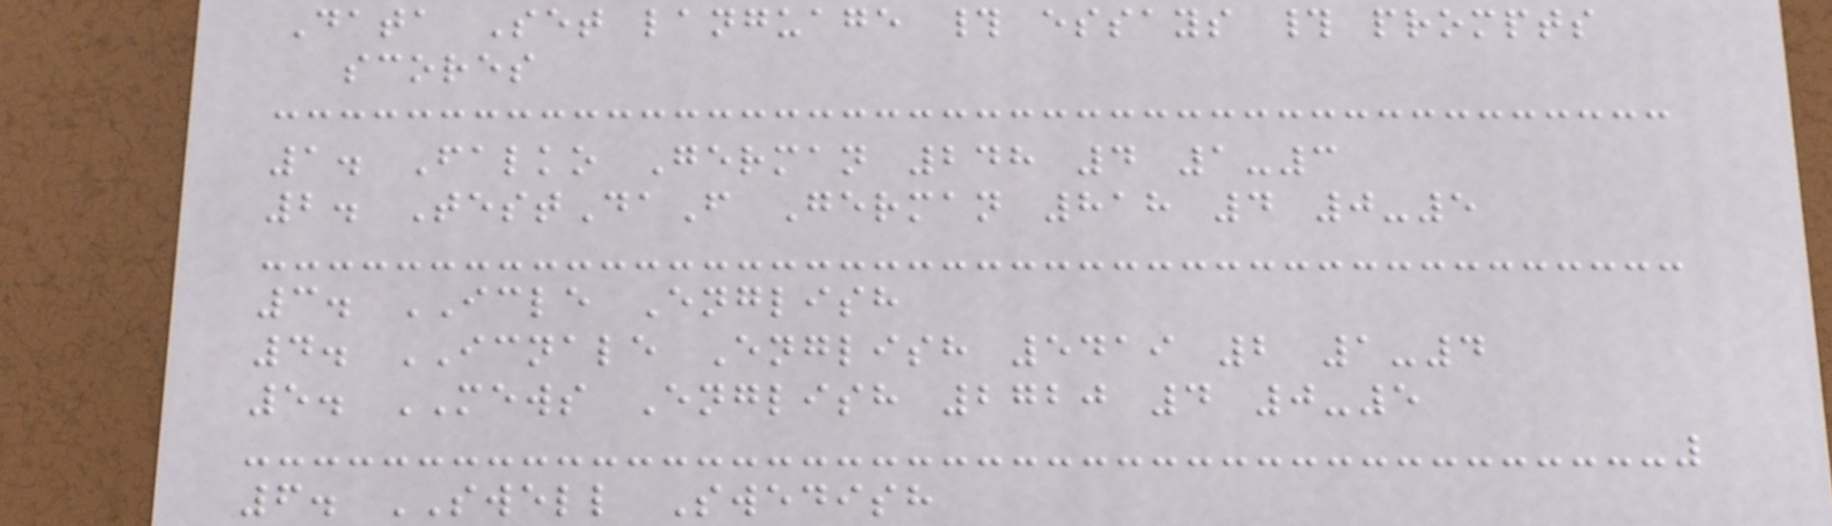Data Set language # essays # prompts
scores
1. Falko German 248 4 1-3
2. TestDaF German 818 4 0-5
3. ICLE English
4. ICNALE English 5419 2 1-4
5. MEWS English 2720 4 0-5
6. SWELL Swedish
